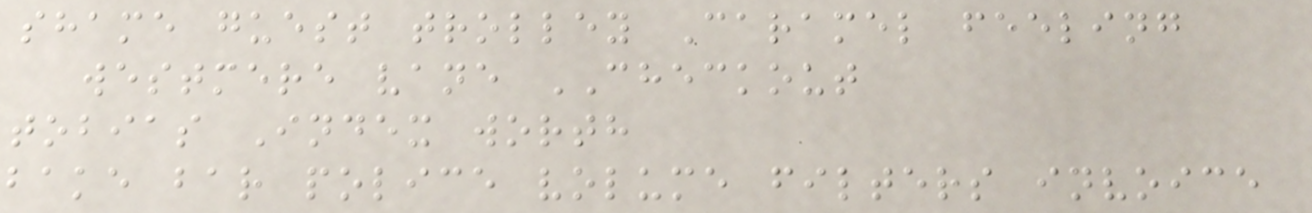shame guest trolley Caramel feeling
westmere vane CHECKOUT
tobias Index worth
bake bar police volume filters invoice
